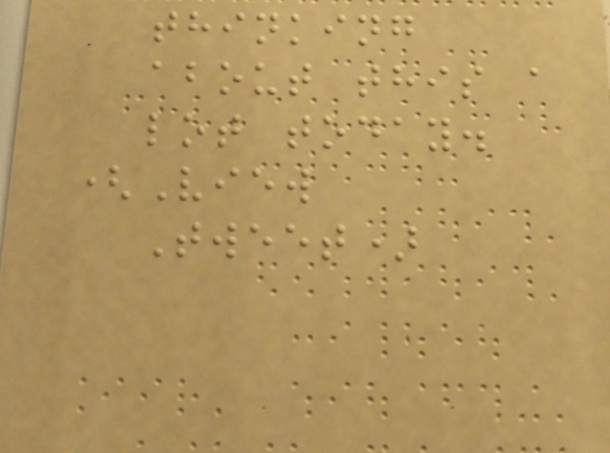thinking
about this a
lot today.
(View
Tweet)
